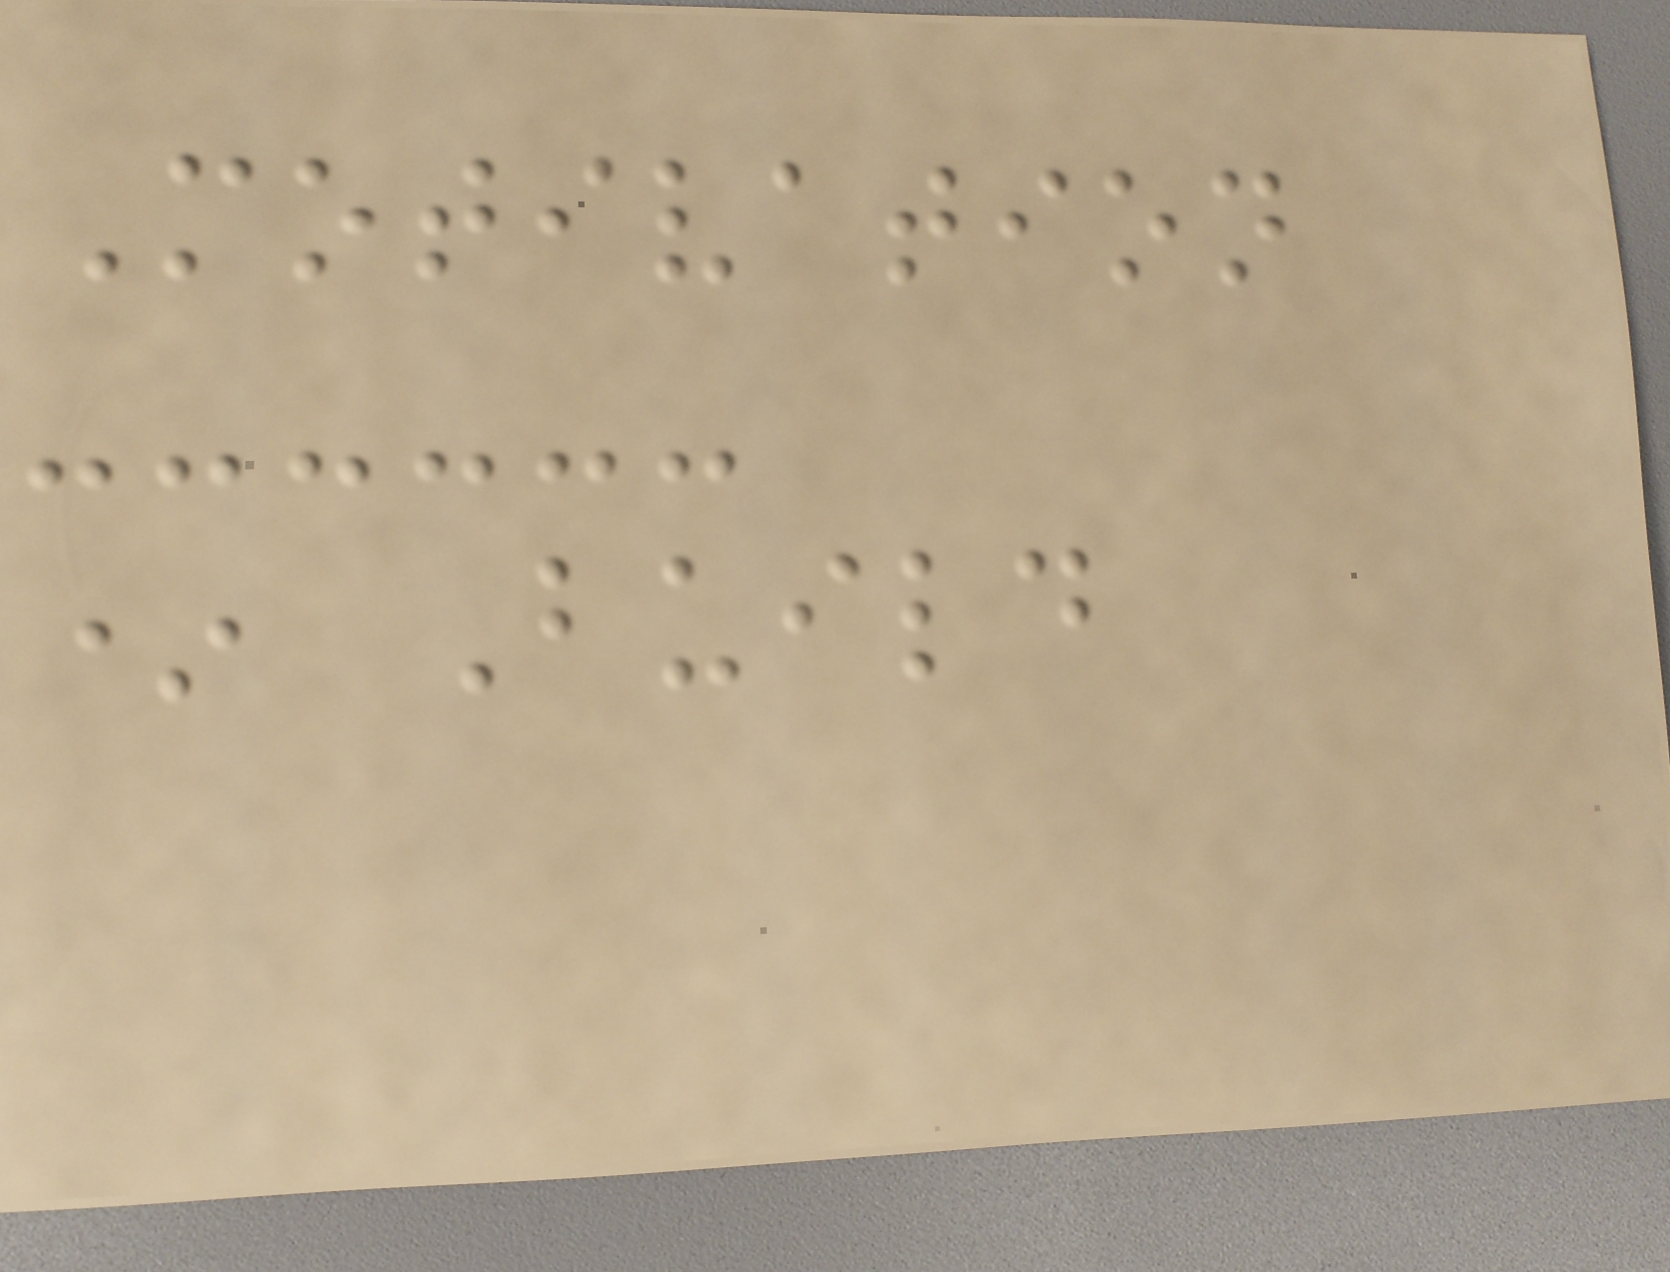Motivation
* Build
